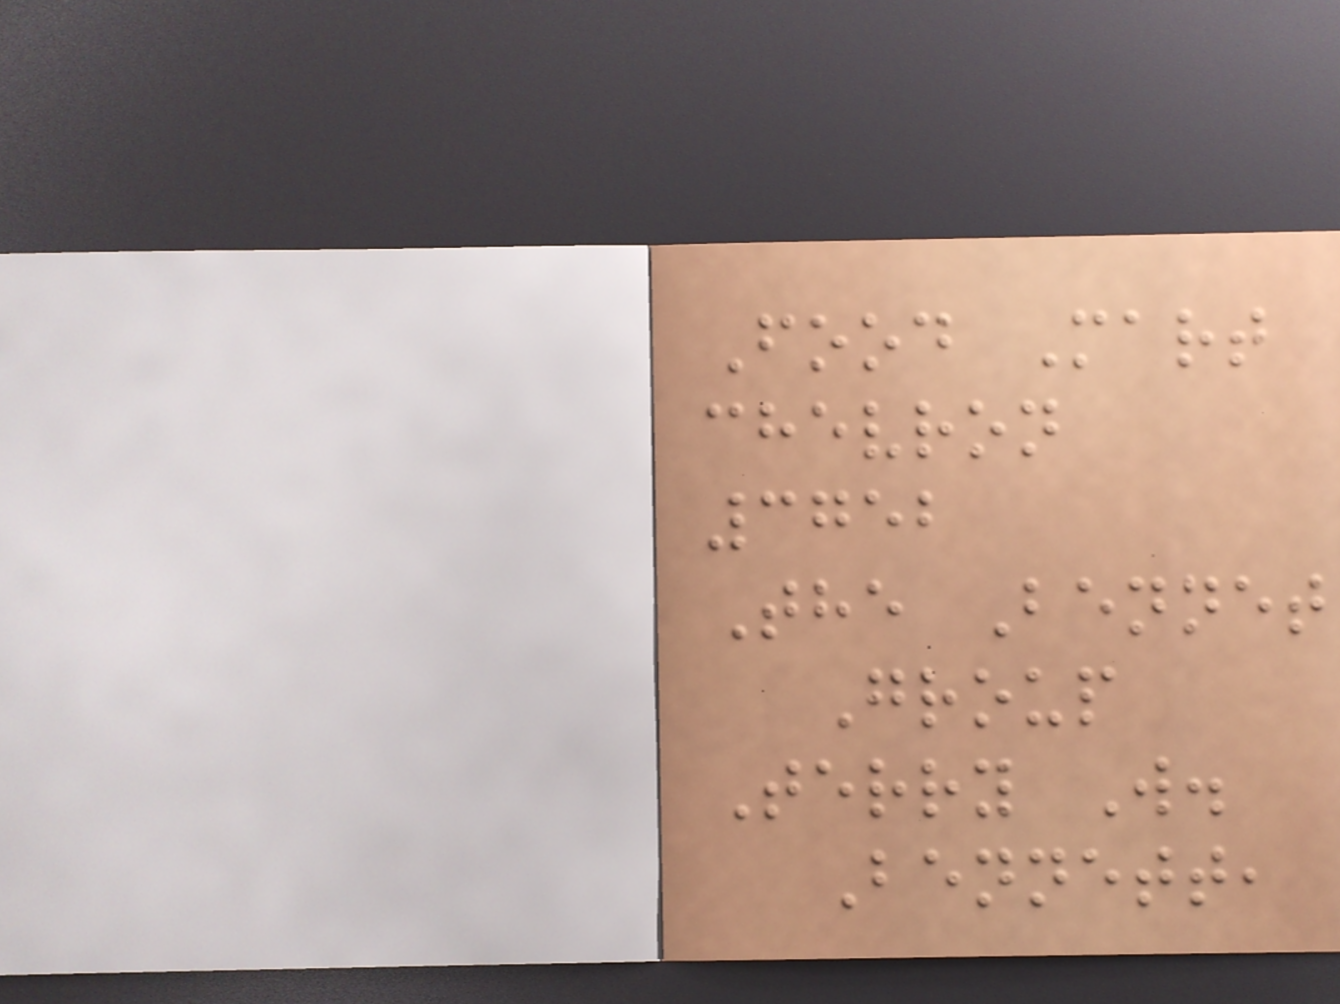Food Mart
chevron
3752
The Bennet
Group
Terry W.
Bennett,
